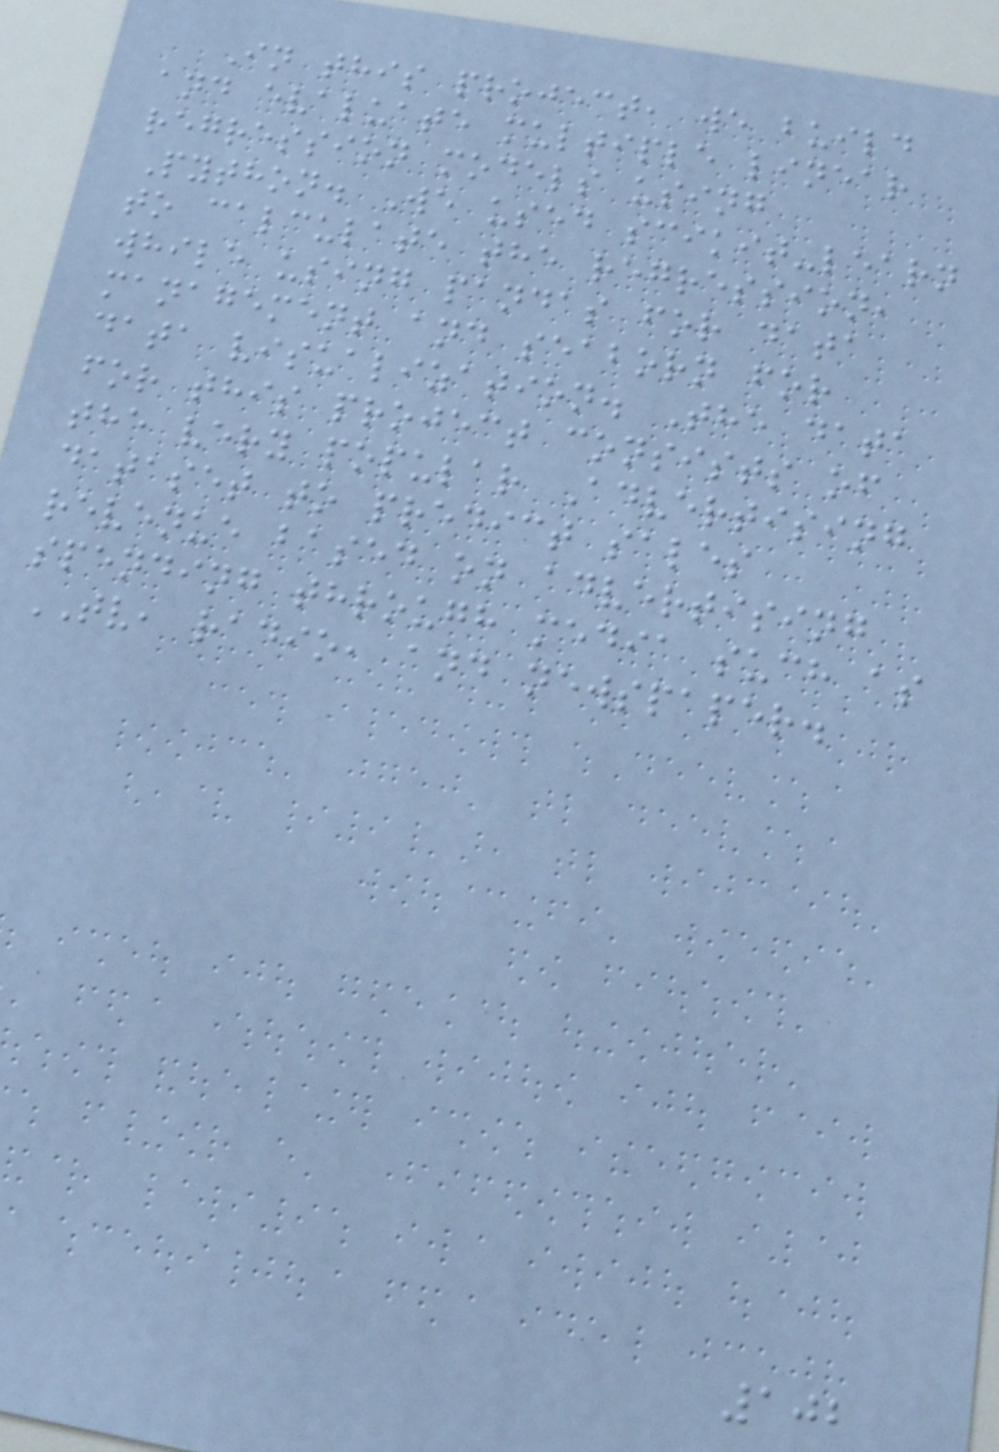In this project, we build
and evaluate multiple linear
regression models using
Python. We used scikit-learn
to calculate the regression,
while using pandas for data
management and seaborn for
data visualization. The data
for this project consists of
the very popular Advertising
dataset to predict sales
revenue based on advertising
spending through media such as
TV, radio, and newspaper.
102
